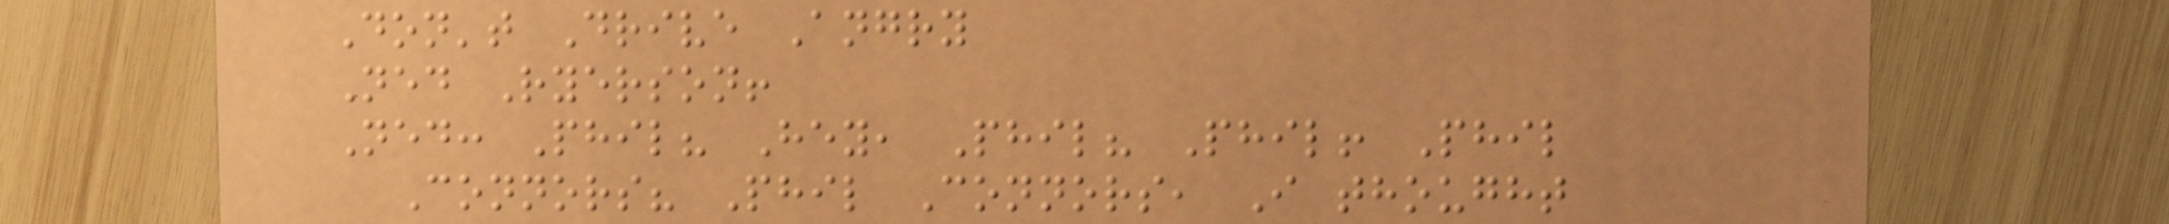Don't Drive Angry
Ned Ryerson!
Ned: Phil? Hey, Phil? Phil! Phil
Connors? Phil Connors, I thought
